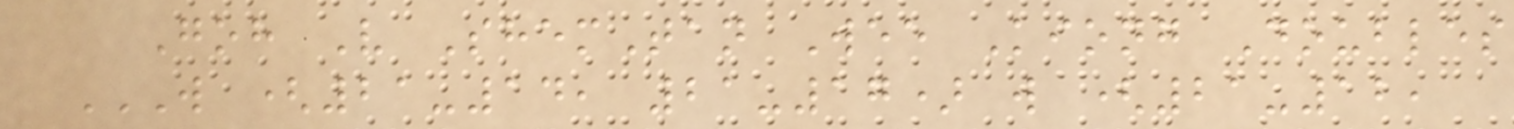Goh V ShemTan Wee Kiong Doubles
W (21-14, 21-17) W (21-12,
